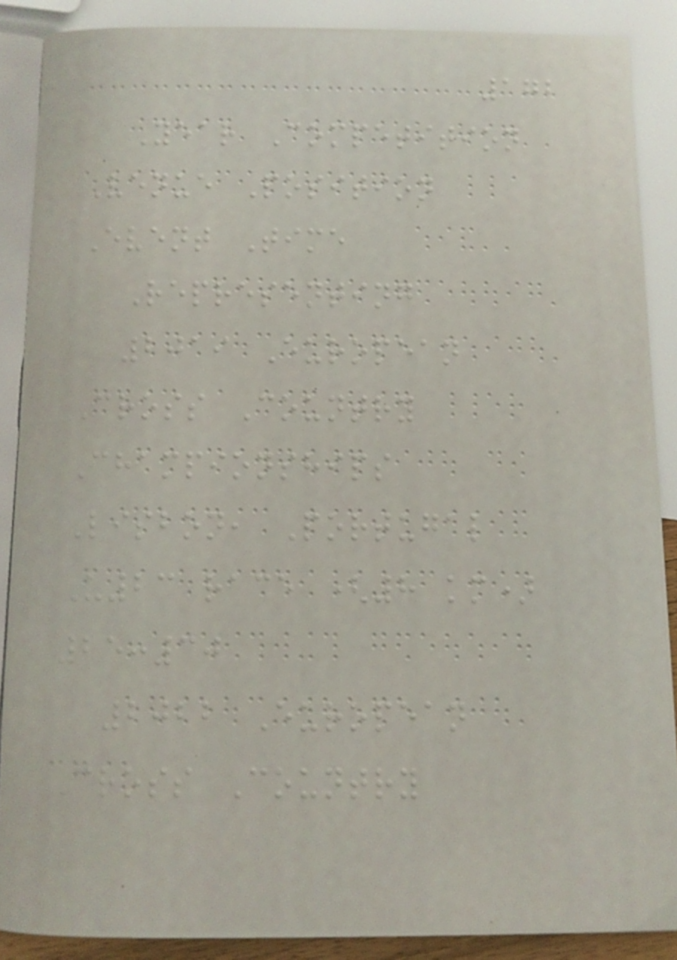172
Year Competition
Venue Position
Event Time
Representing
2019 European
Cross Country
Championships
Lisbon, Portugal
U23 race (8 km)
25:30
2022 European
Cross Country
